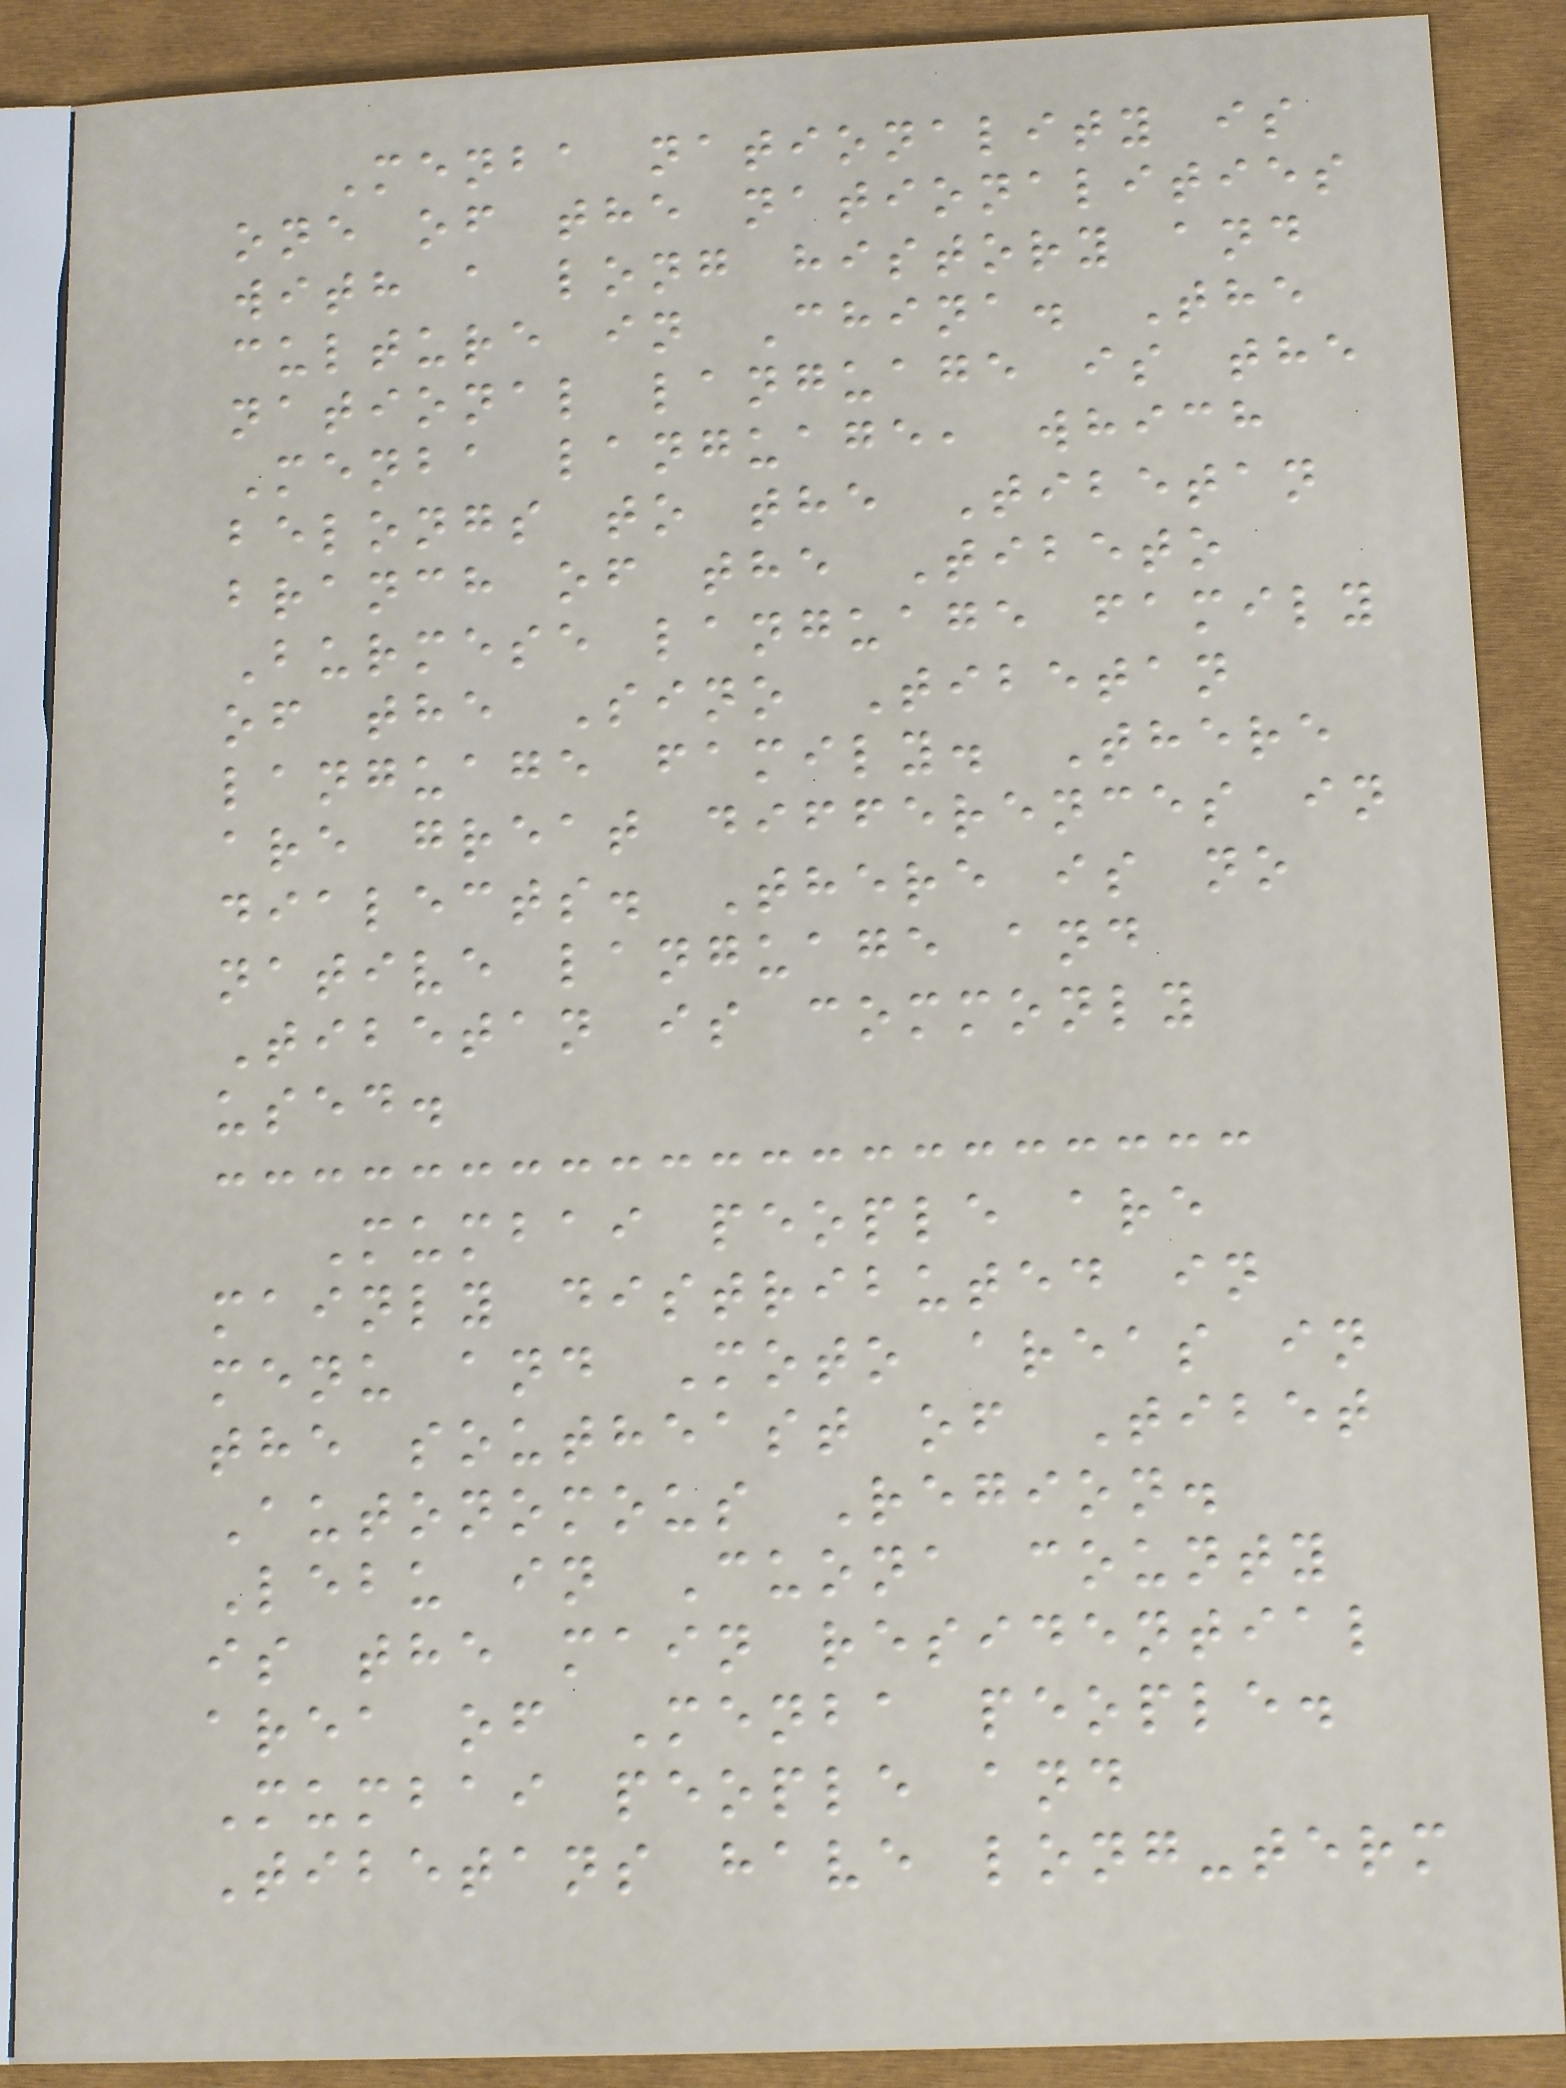Menba nationality is
one of the nationalities
with a long history and
culture in China. The
national language is the
Menba language, which
belongs to the Tibetan
branch of the Tibeto
Burmese language family
of the Sino Tibetan
language family. There
are great differences in
dialects. There is no
native language and
Tibetan is commonly
used.
Mumbai people are
mainly distributed in
menu and Moto areas in
the southeast of Tibet
Autonomous Region.
Lebu in Cuona county
is the main residential
area of Menba people.
Mumbai people and
Tibetans have long-term
